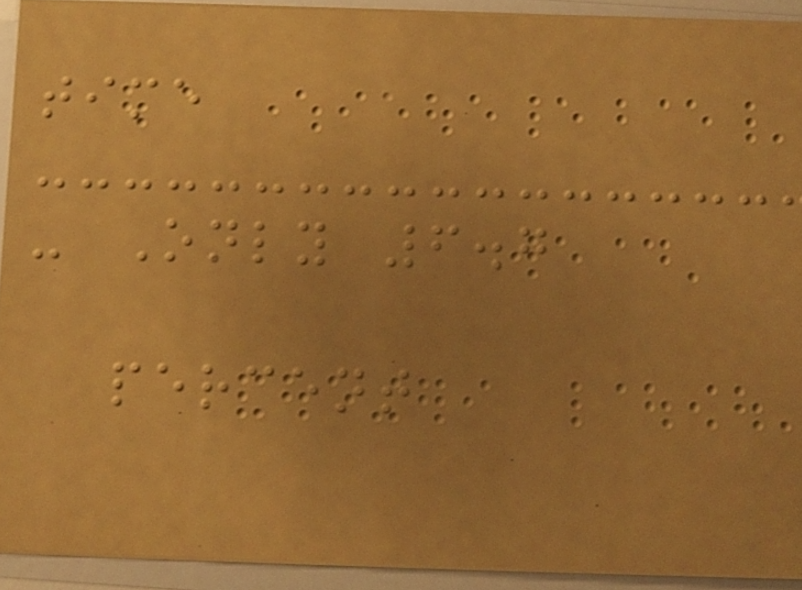time
- Only 6.7
percent
